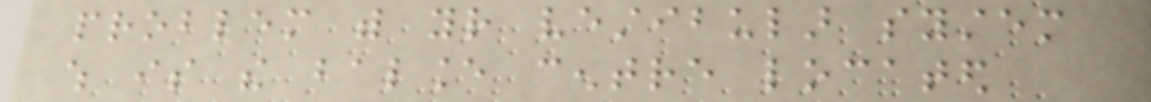problem with your vestibular system
which is the balance centre located
